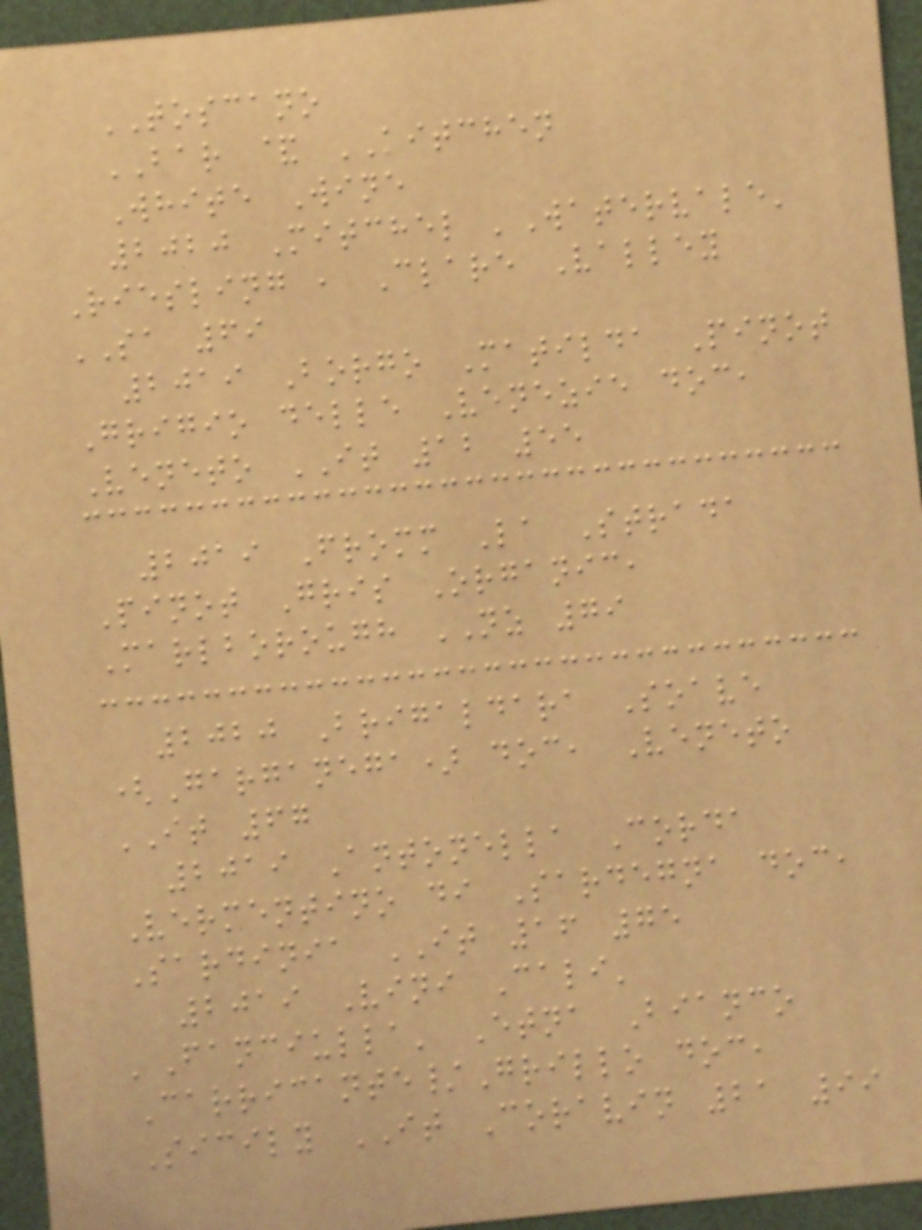TOSCANO
BAR & KITCHEN
White Wine
2020 Mitchel 'Watervale'
Riesling , Clare Valley
SA 69
2019 Borgo Matilda Pinot
Grigio delle Venezie doc,
Veneto IT 12 55
2019 Fromm La Strada
Pinot Gris Organic,
Marlborough NZ 79
2020 Brigaldara Soave
(Garganega) doc, Veneto
IT 67
2019 Antonella Corda
Vermentino di Sardegna doc,
Sardinia IT 16 75
2019 Vini Cali'
'Fanciulla' Etna Bianco
Carricante/Grillo doc,
Sicily IT Coravin 21 99
